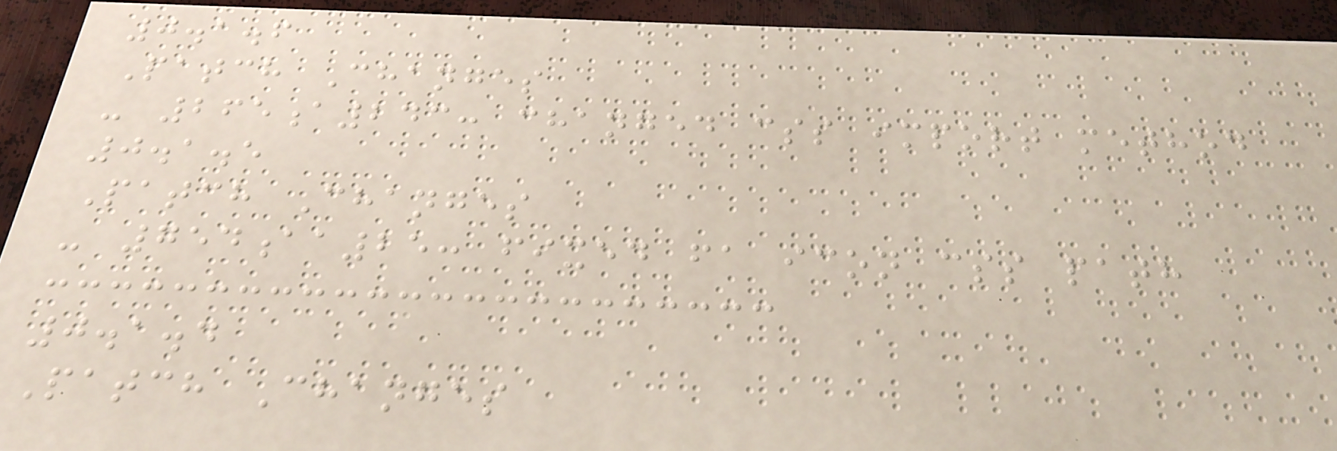0.1.6
Patch Changes
- 265a243: changed css import method
0.1.5
Patch Changes
- 754aa25: fixed fa icon css path
0.1.4
Patch Changes
